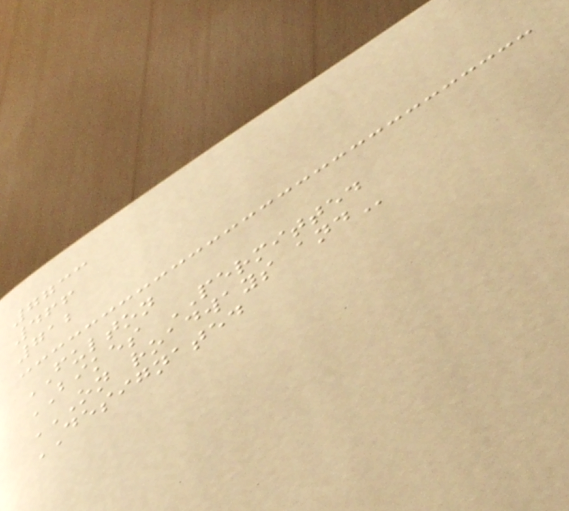7733
466
712
FULTON
BIKES PERMITTED
ON ROADWAYS AND
DESIGNATED
